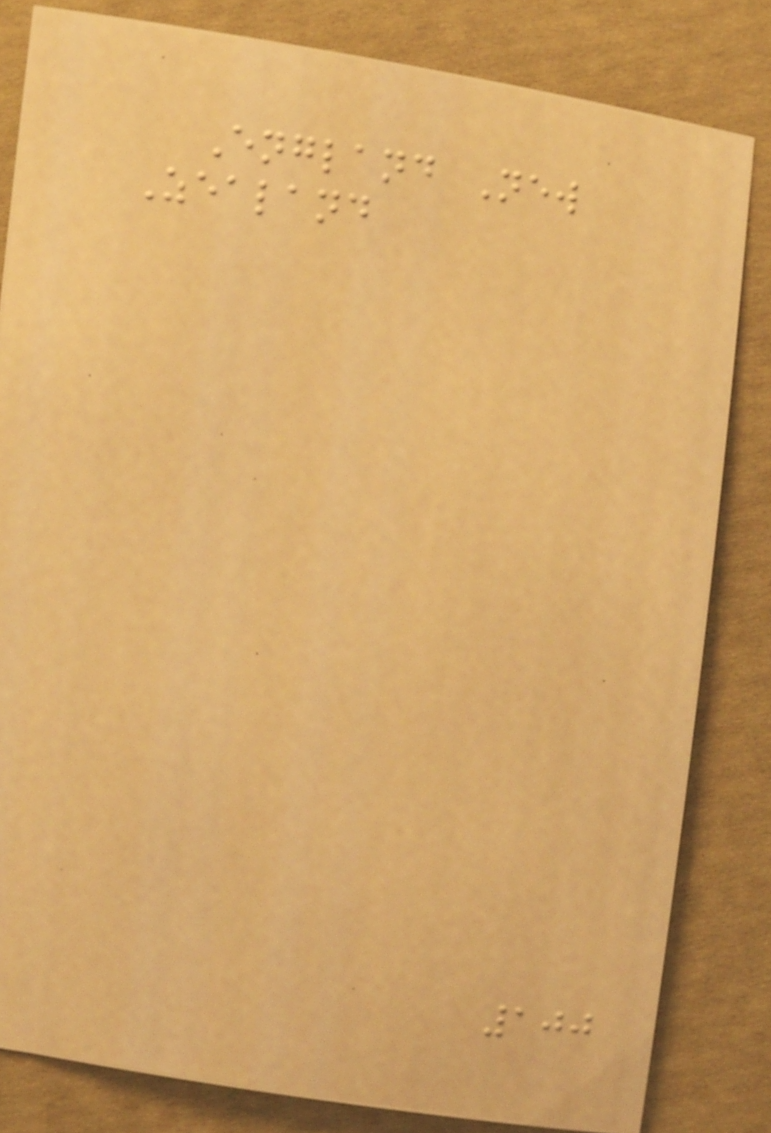England New
Zealand
100
